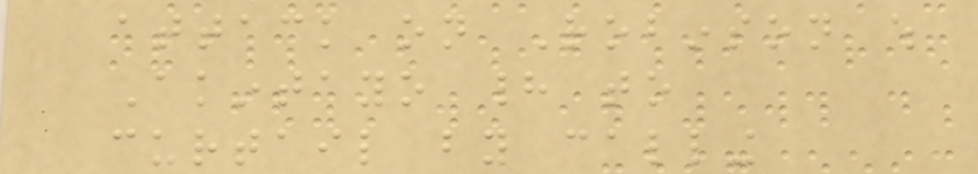attack on Robinson which
Akintayo had to
curtail by calling
